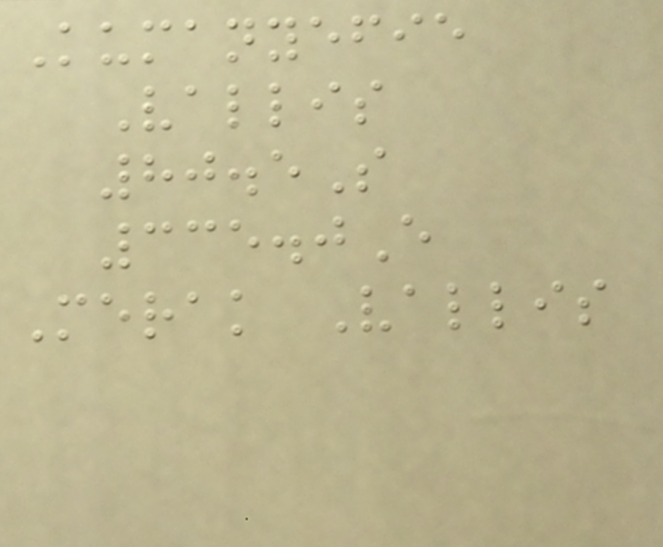Kumanyefie
Vallis
80.5S
335.0E
Merak Vallis
